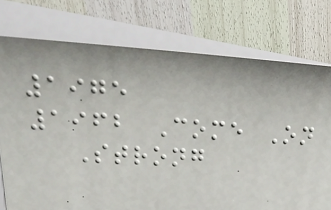1975
1962 Come On
Strong
